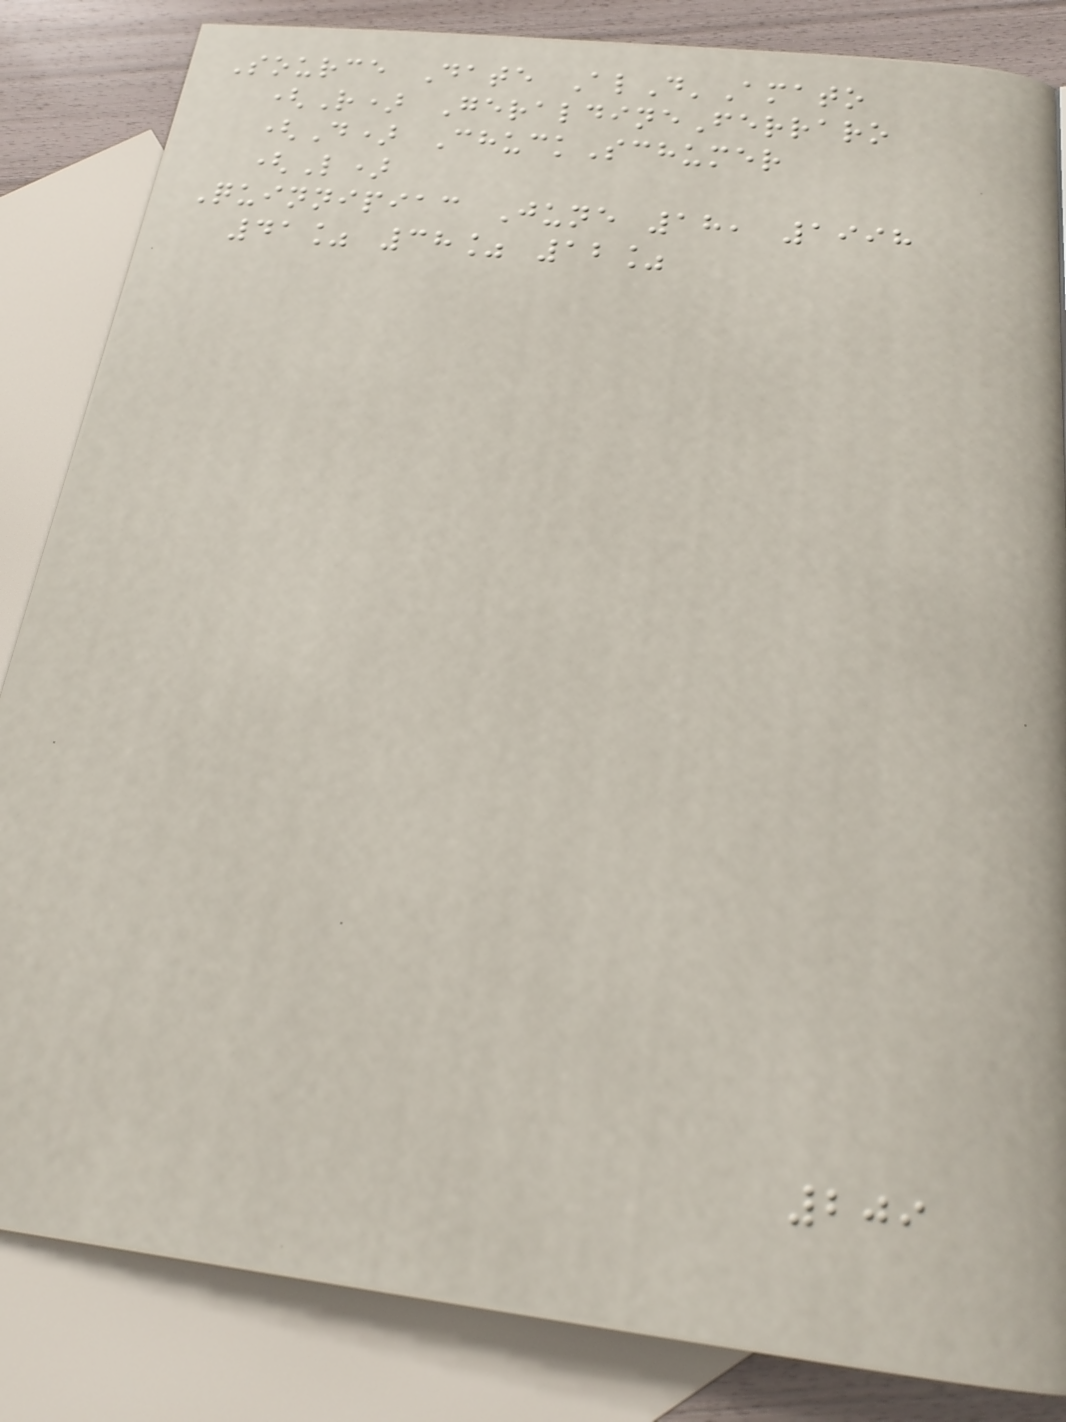Source Date AlD'Amato
(R) GeraldineFerraro
(D) ChuckSchumer
(L)
Quinnipiac June 18, 1998
41% 38% 12%
209
